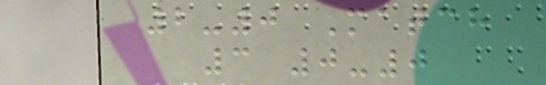2-0 Match
3 0-0
